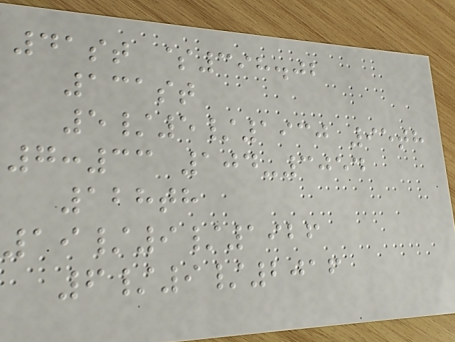41st $398.02
131st
5/5/1930 95th
7:33 104-3054
128th
19/9/1926
6/9/2016
